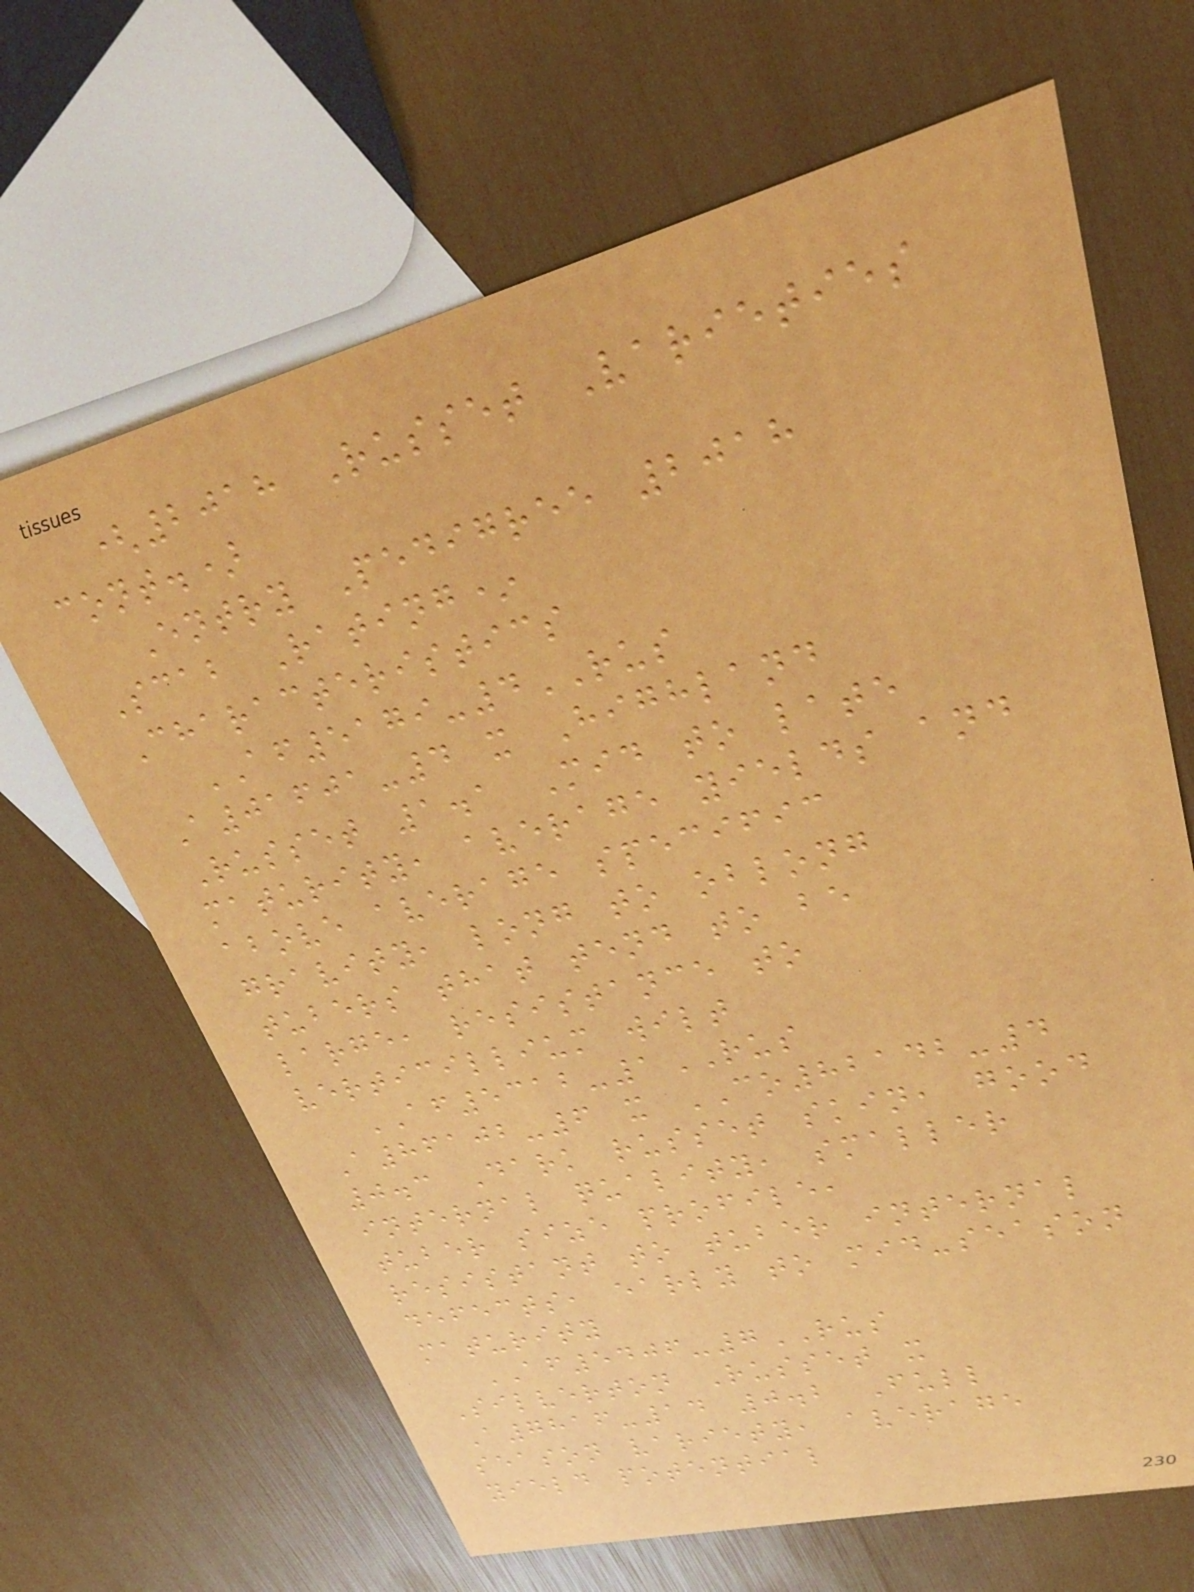(2018 Russet Varieties
cont.)
Entry Pedigree 2018
Scab Rating*
Characteristics
AF5179-4RUS
A01601-4 x Highland
Russet 1.1 Mid to late
maturity, average yields and
above average specific
gravity, long to oblong
tubers that tend to be
large, resistance to
verticillium wilt
AF5312-1RUS
A86102-6 x CO82142-4
0.3 Dark russet skin, good
internal quality, smaller
tuber size profile,
resistant to tuber internal
defects, early to mid-season
maturity
AF5406-7RUS
Silverton Russet x
A7816-14 0.2 Full
season variety, average
yield potential
